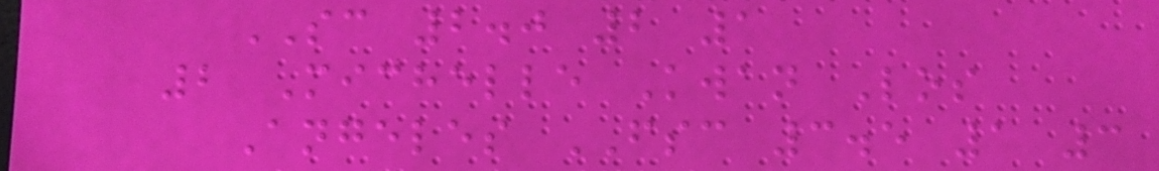SC 2.0 2 1
2 Michelle Kwan Los
Angeles FSC 3.5 1 3
